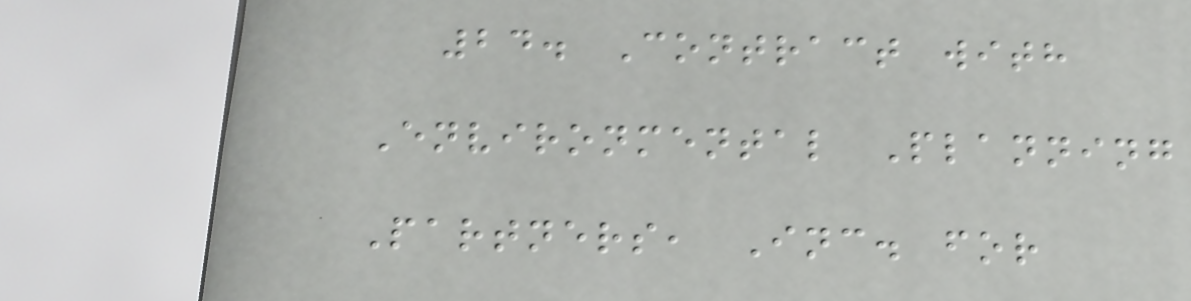24. Contract with
Environmental Planning
Partners, Inc. for
